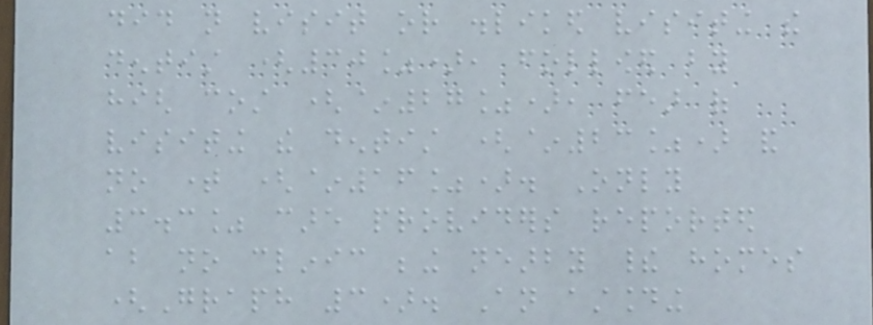did not visit or disliked visiting the
dentist (30%), followed by
high cost (~27%), fear of
visiting the dentist (~23%) and
no time (~16%). Only
3.3% care providers reported
about no clinic being nearby their homes
(Graph 3). An astounding
